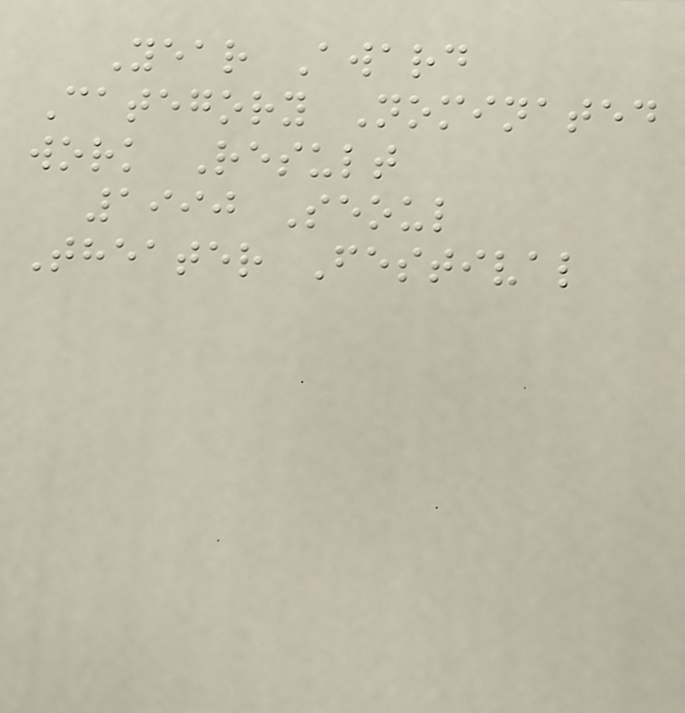Year Award
Category Nominated
work Result
1990 Seoul
Theater Festival
